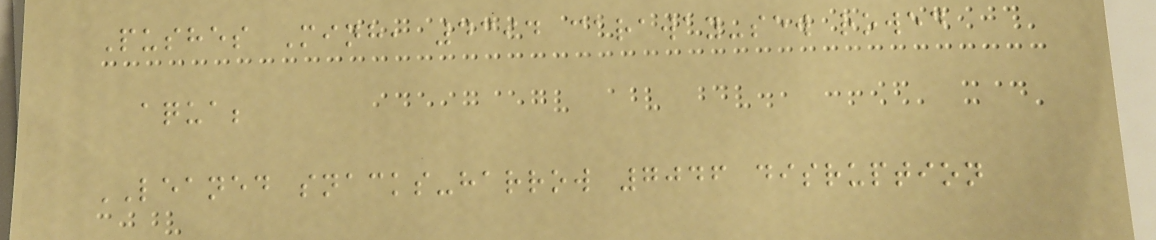Pushes Minh, 4394 caraway-sew rowed
aqua;
LEANED snacks-harrow 7046 disruption
